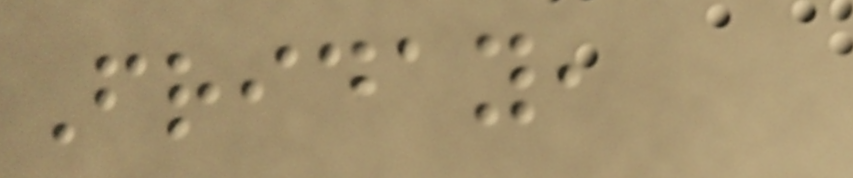Friday,
